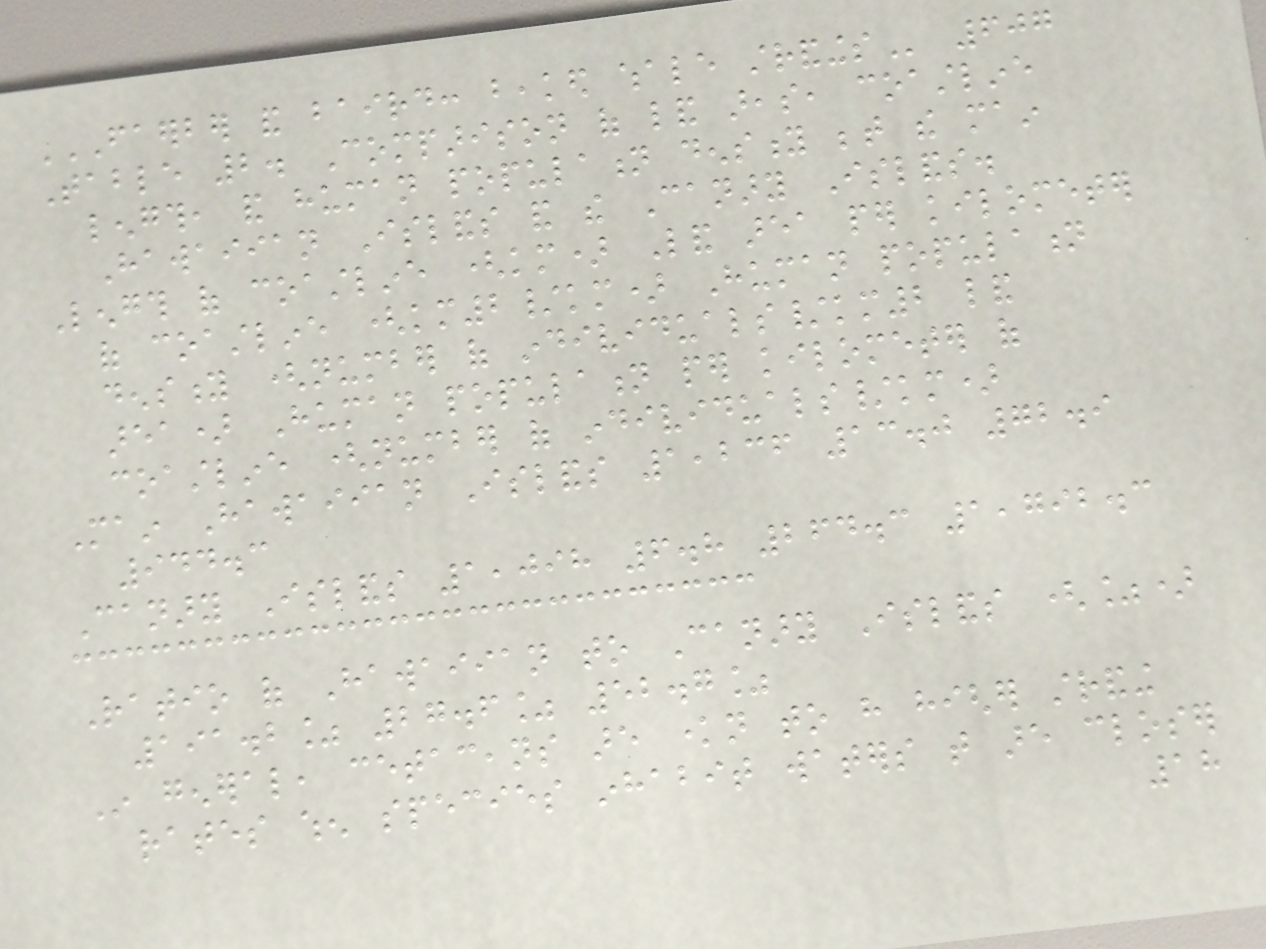FAERBER AND BAIRD: BEAKED WHALE STRANDINGS 607
Table 2. Comparison of land areas, coastline
length, and human population density between the main
Hawaiian Islands and the Canary Islands.
Length of coastline (km) Land area per kilometer
of coastline (km2/km) Human population
density (number of individuals/km2 land
area) Human population per kilometer of
coastline (number of individuals/km)
Main Hawaiian Islands 1,236 13.0 72.9
944.3
Canary Islands 1,098 6.8 264.3 1,792.3
Ratio of Hawaiian to Canary Islands (%)
191.2% 27.6% 52.7%
In general, cetaceans are known to have higher stranding
rates when species inhabit waters that are closer
18
